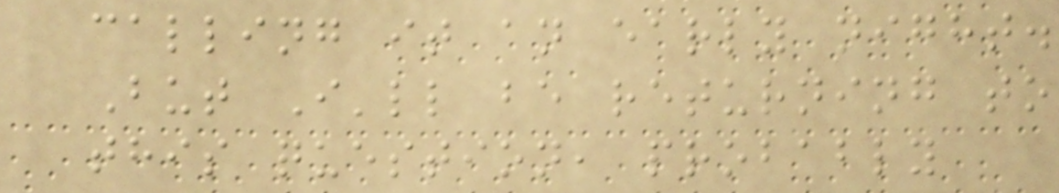calling it an early night.
But I'll be returning to
this question, probably
